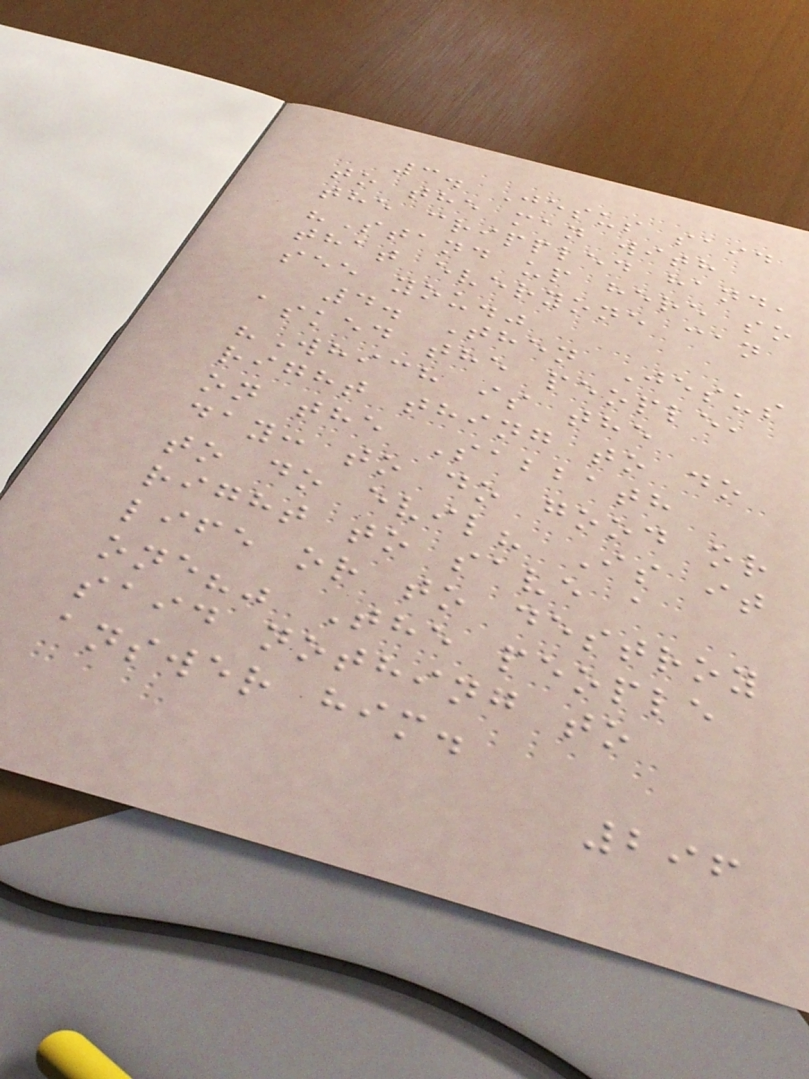3. Jesus said
to the man with
the crippled hand,
"Stand up here so
that everyone can
see you."
4. Then Jesus
asked the people,
"Which is the
right thing to do
on the Sabbath
day: to do good or
to do evil? Is it
right to save a
life or to destroy
one?" The people
said nothing to
answer him.
296
